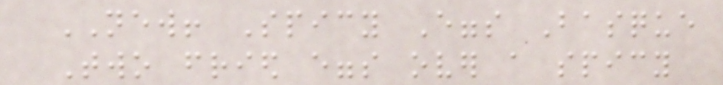NEW! Spicy Eggs Basque
Two fried eggs over a spicy
